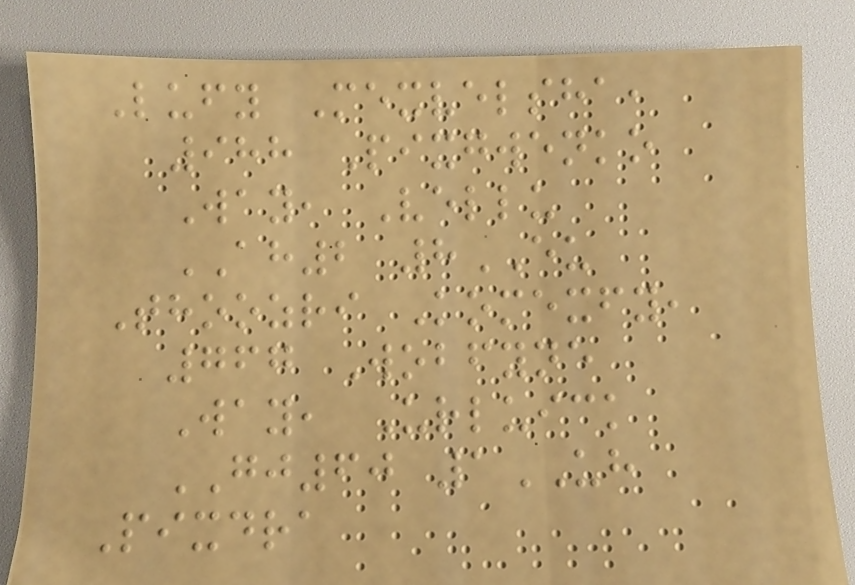Lufy Mexvelsha,
988 Pixgwenko
Way, Vellu
AH2 8EU
Thoozri Komexfy,
767 Wobfyne
Way, Urluick
GJ60 1UH
Pixdra
